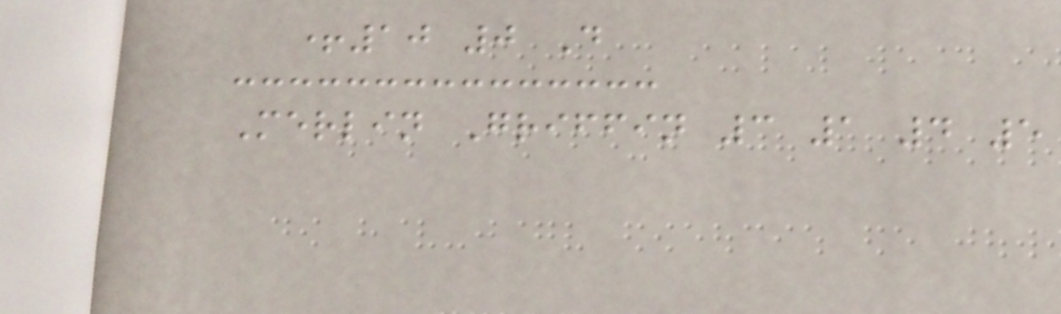+10 0 D
Merlin Griffin 3 1 4 5
